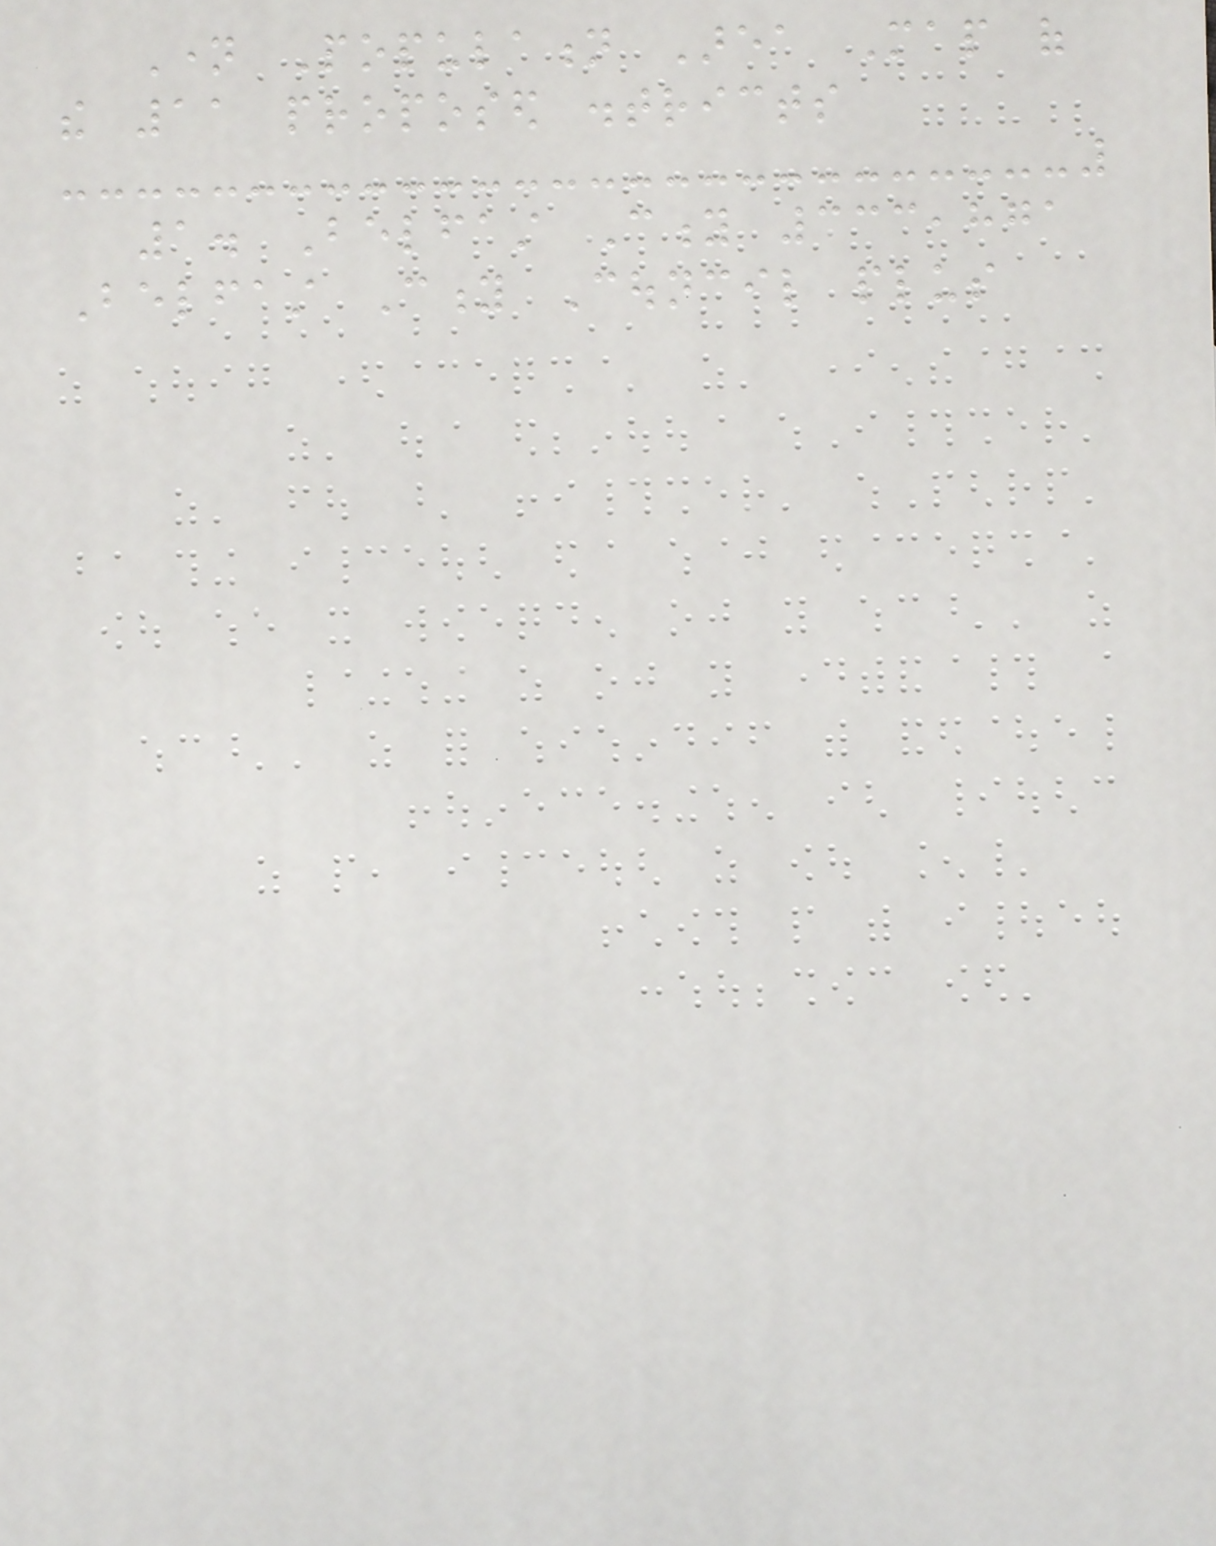Name Population Area Map of
the 11 proposed districts
1. Belfast City 333,871
Belfast City Council plus
